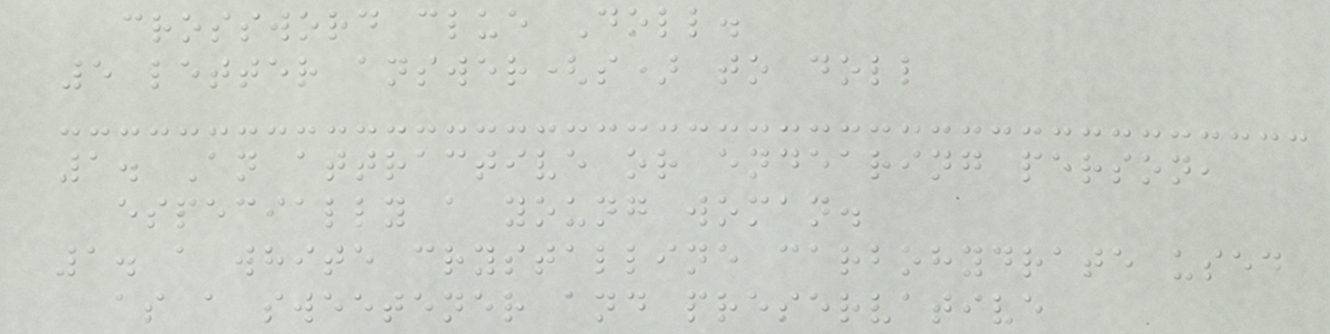crossword clue Doll.
5 letter answer(s) to doll
1. An attractive or endearing person,
especially a young woman.
1. a white crystalline carbohydrate used
as a sweetener and preservative
